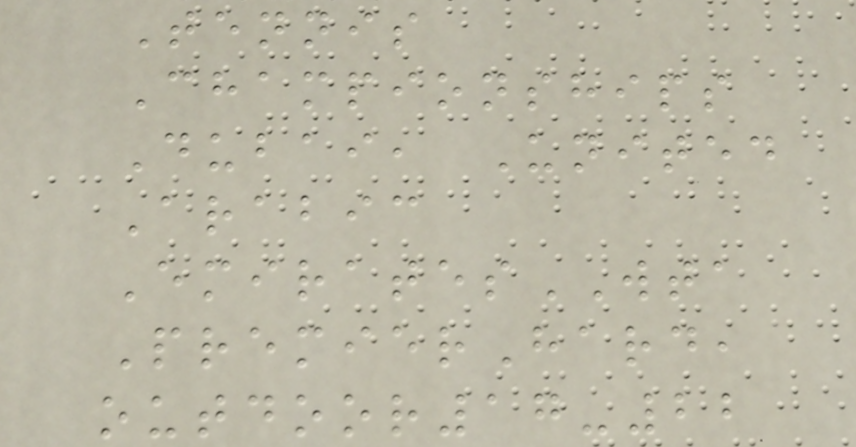Tennis
Championships
Dubai, United
Arabic
EmiratesWTA
PremierHard,
outdoor17-22
